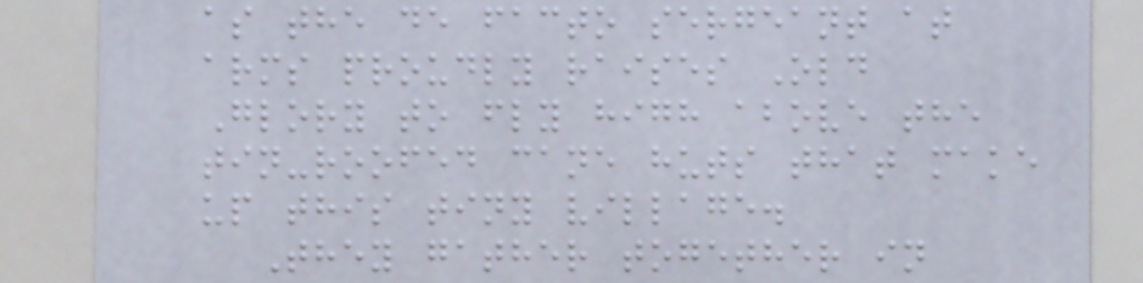as the de facto sergeant at
arms proudly raises Old
Glory to fly high above the
tin-roofed cane huts that make
up this tiny village.
They gather together in
